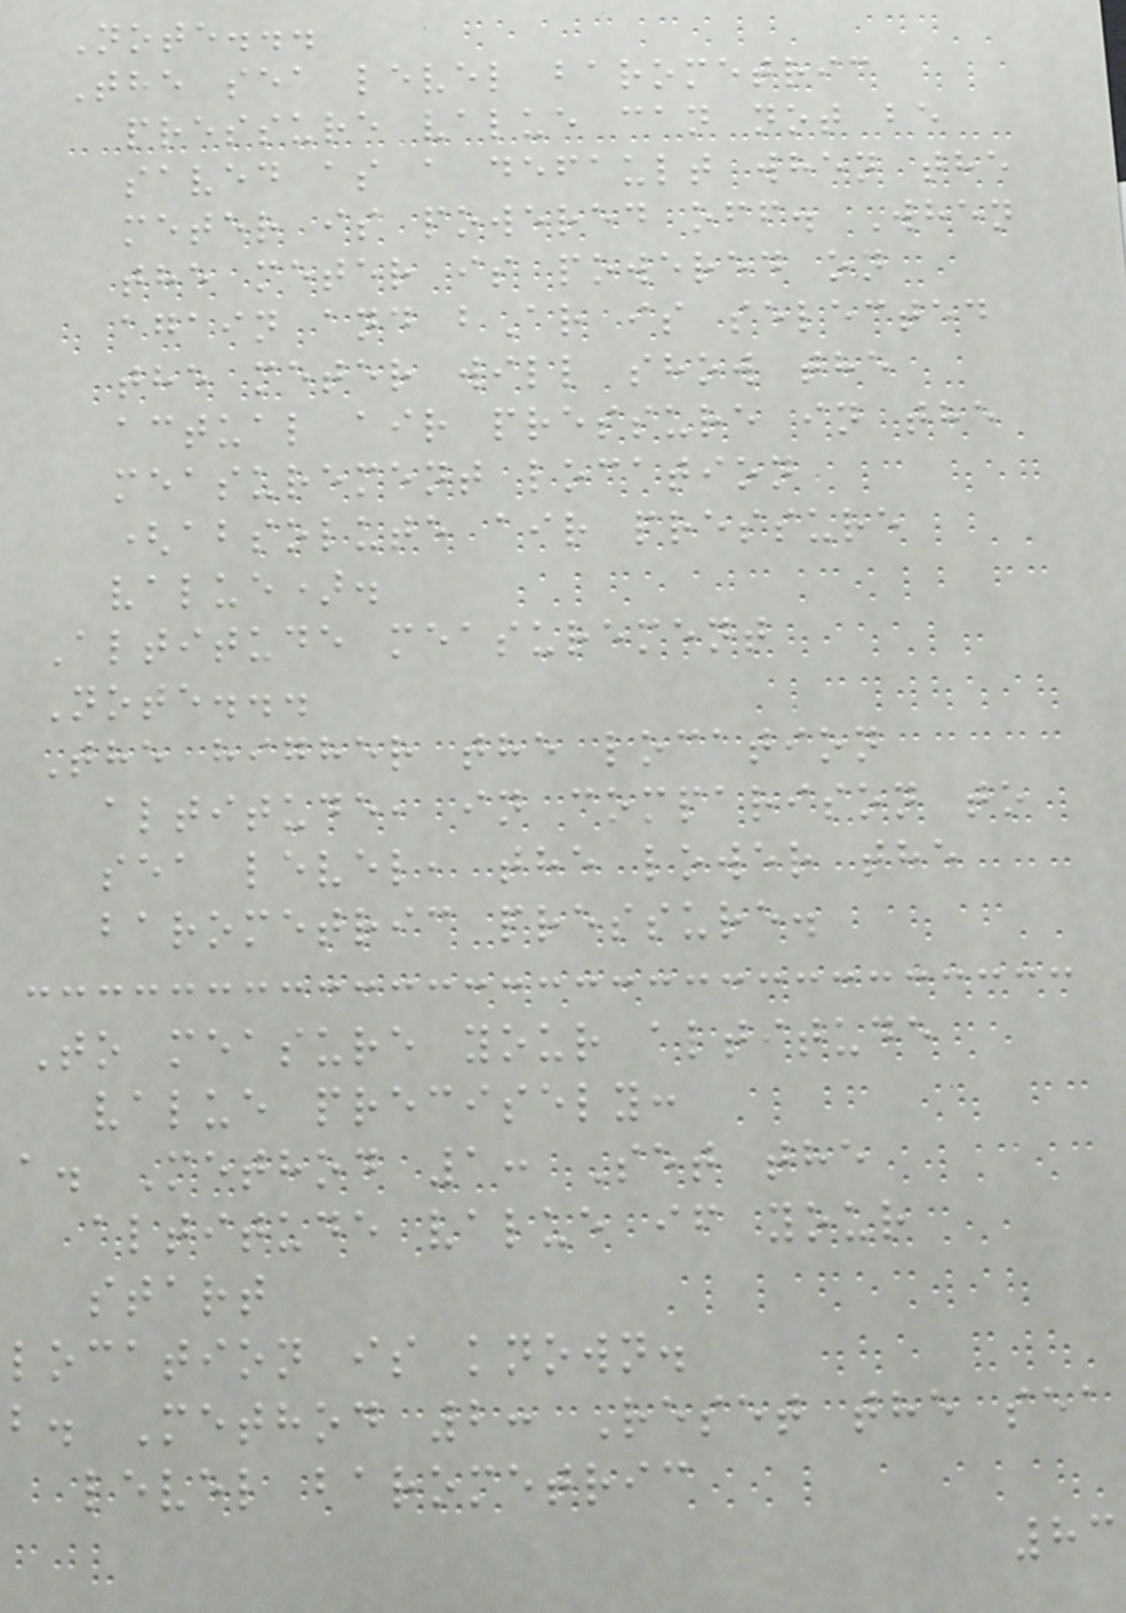Note...
The sea level barometric
pressure value can not be
saved as a default when the
meter is powered off. When
the meter is powered on
again and bAr is selected
the meter will show the
actual air pressure in the
measurement location
(absolute air pressure
value).
Altitude measurement
Note...
The higher the location
altitude, in comparison to
sea level, the lower the
barometric pressure.
To measure your altitude
value precisely:
a. Method 1: Set the
altitude value if your
start
location is known.
b. Method 2: Reset the sea
level barometric
83
